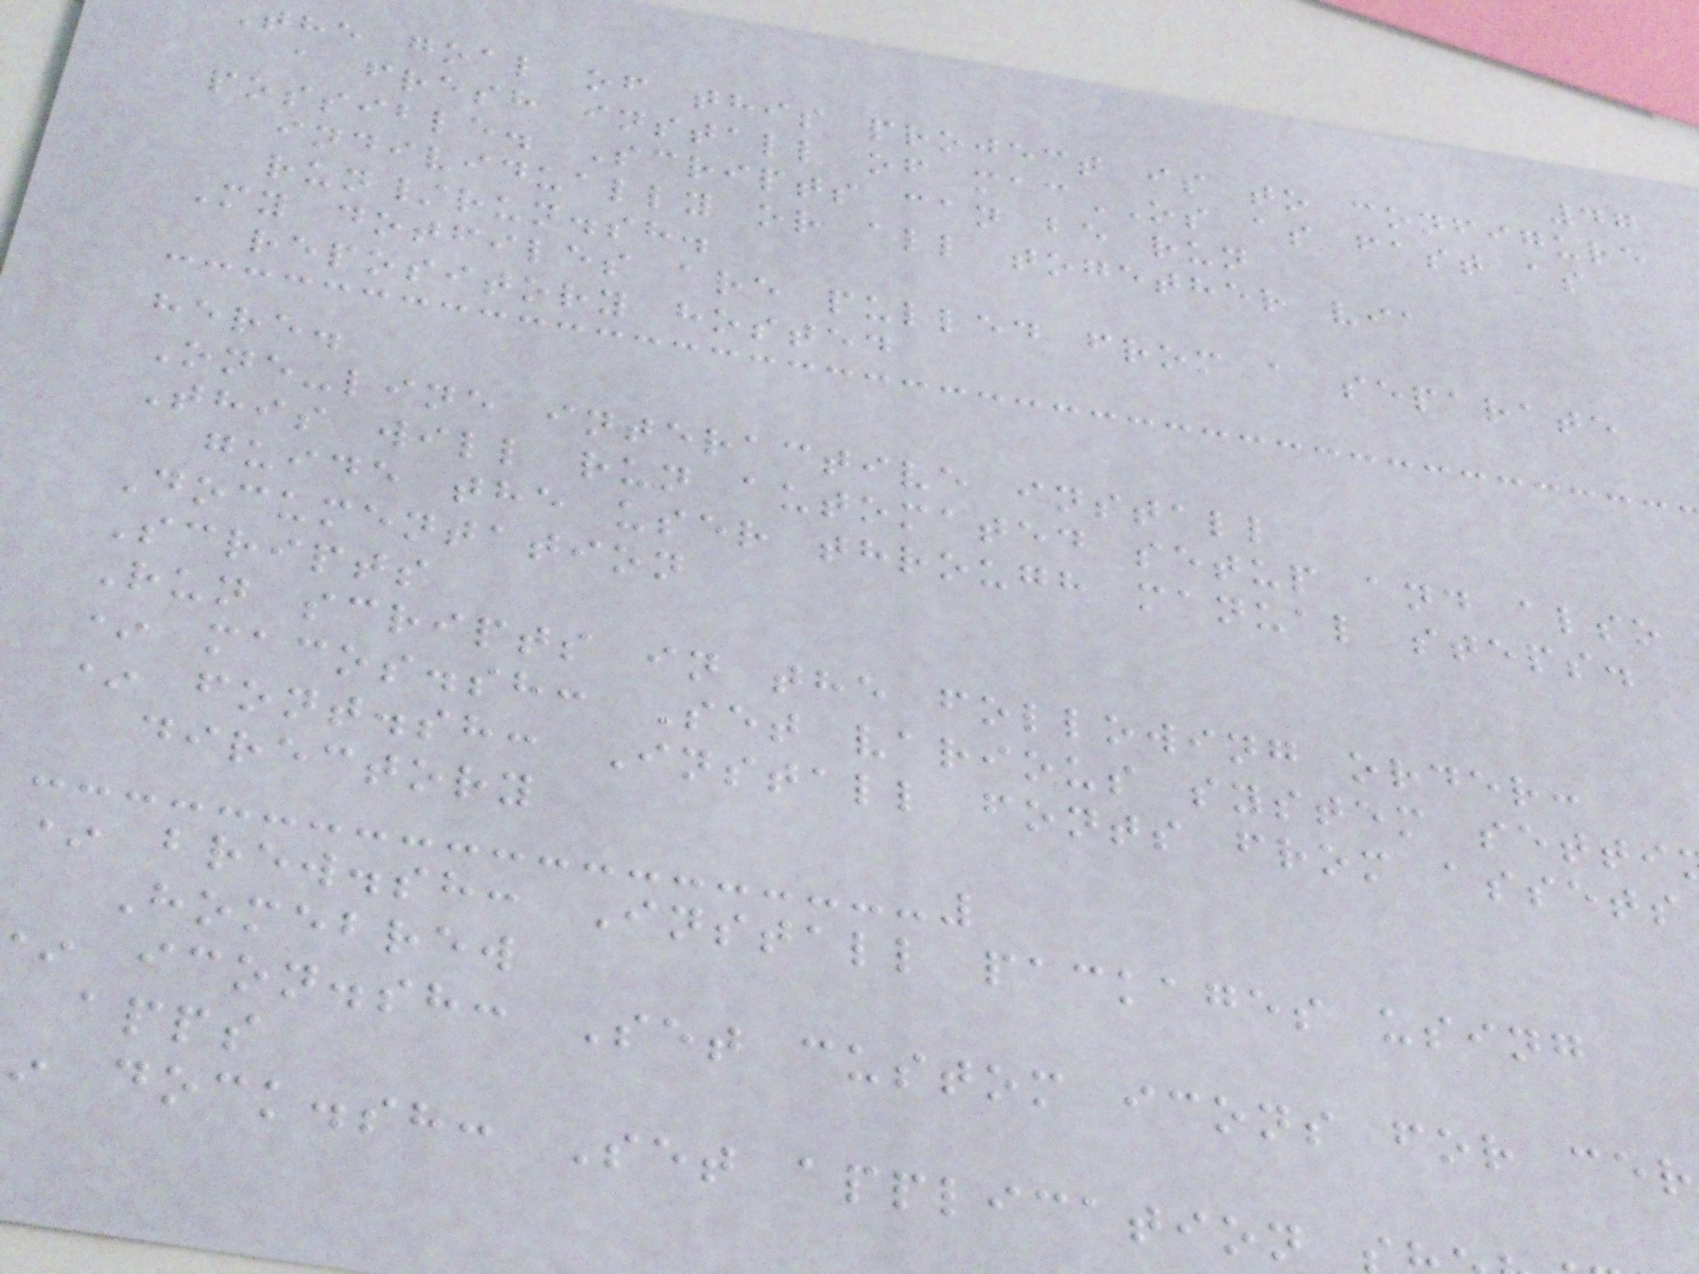47
the goal of this project is to configure
a fresh install of macOS as fast as
possible. Scripts can be run
individually or all together via
run/run.sh.
My dotfiles are pulled from a separate
repository hosted
here.
One-line interactive install
This will run automated setup and also
guide the user through manual steps.
Documentation
Scripts
Run scripts in the following order:
* macos.sh: Set various system setti
* font.sh: Install fonts from assets
directory
* brew.sh: Install packages using
Homebrew
icon.sh: Set custom icons for cer
apps
dock.sh: Set application
